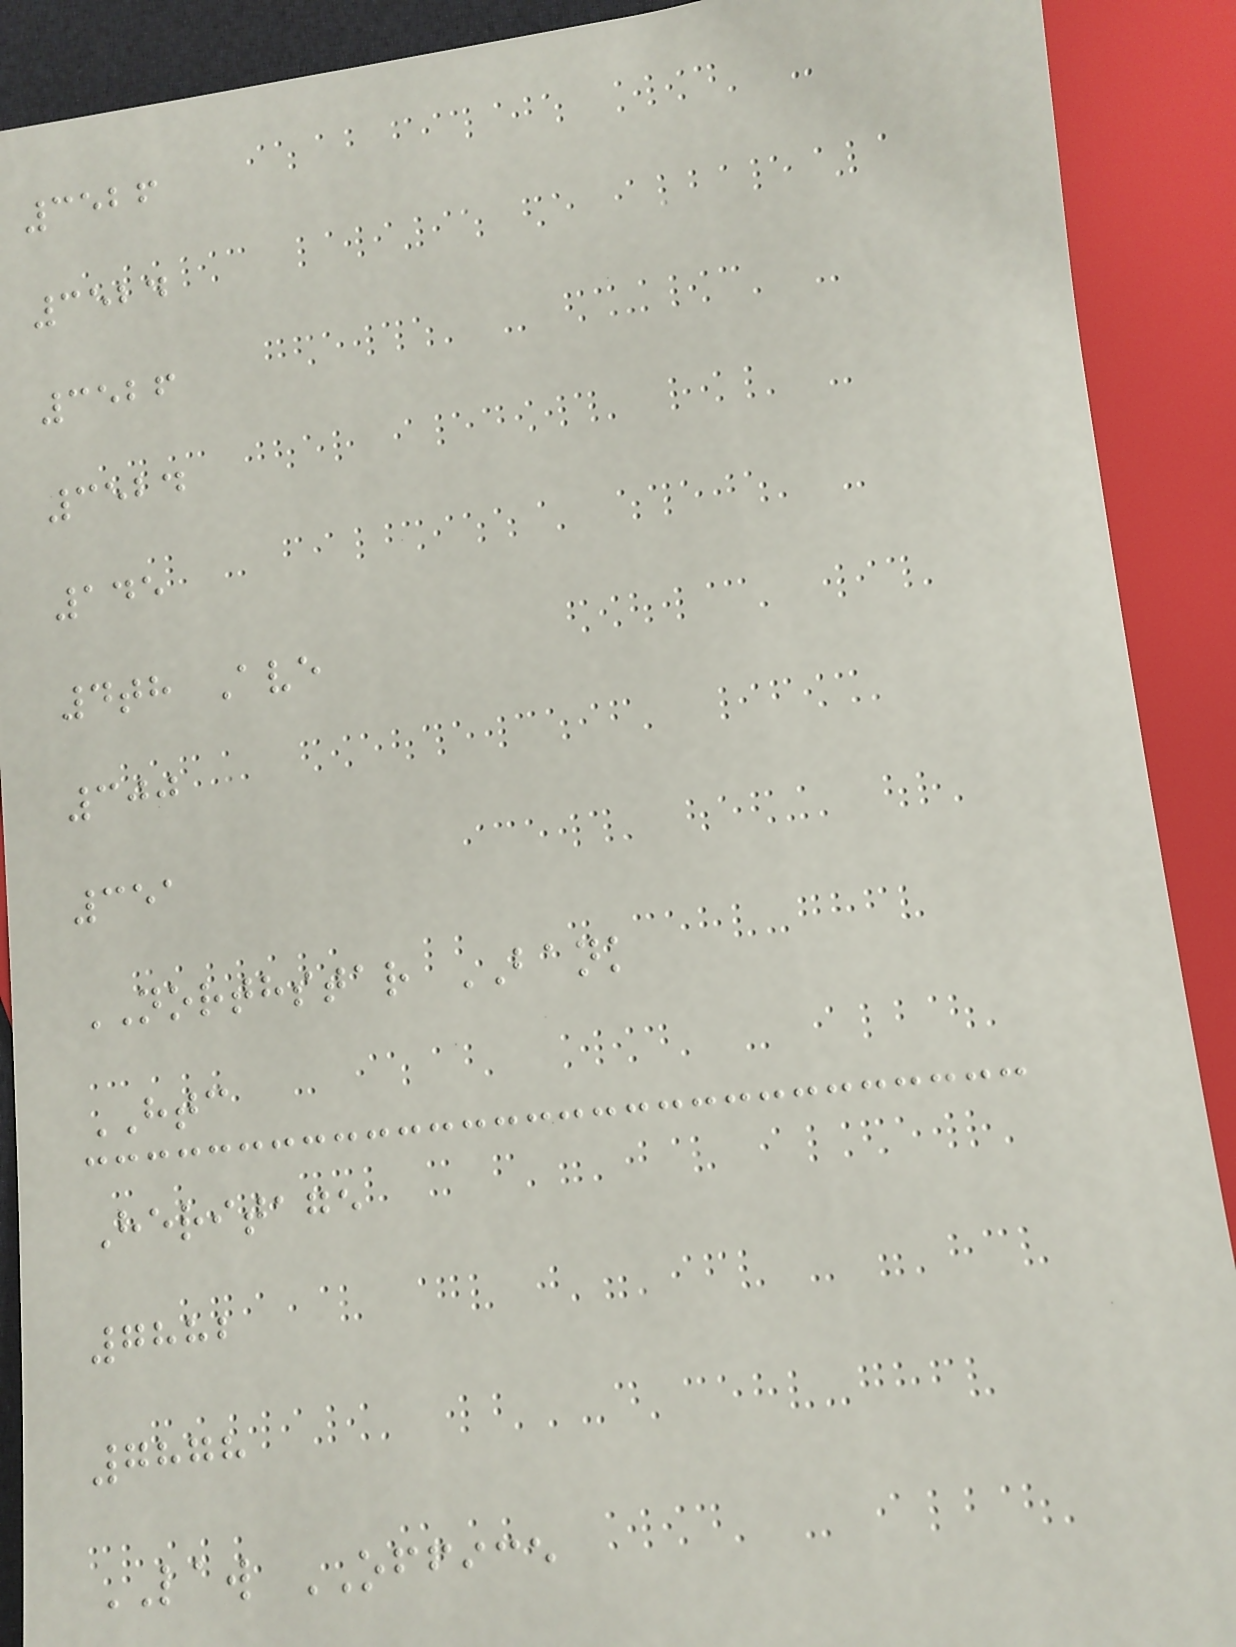3526
3524
3526
3524
145
4th Ave
300
351
NORTHSTAR BANK
HTC
Heritage
7882
7878
LAW OFFICE
